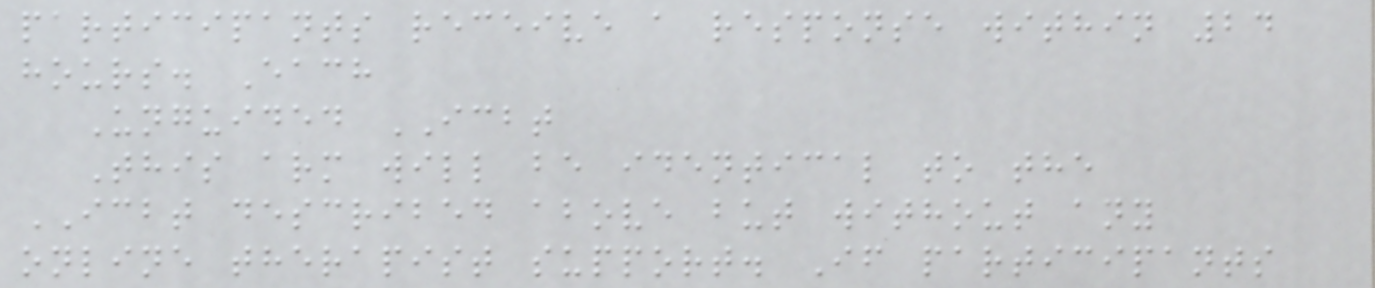participants receive a response within 24
hours. Each
Unguided ICBT
This arm will be identical to the
ICBT described above but without any
online therapist support. If participants
